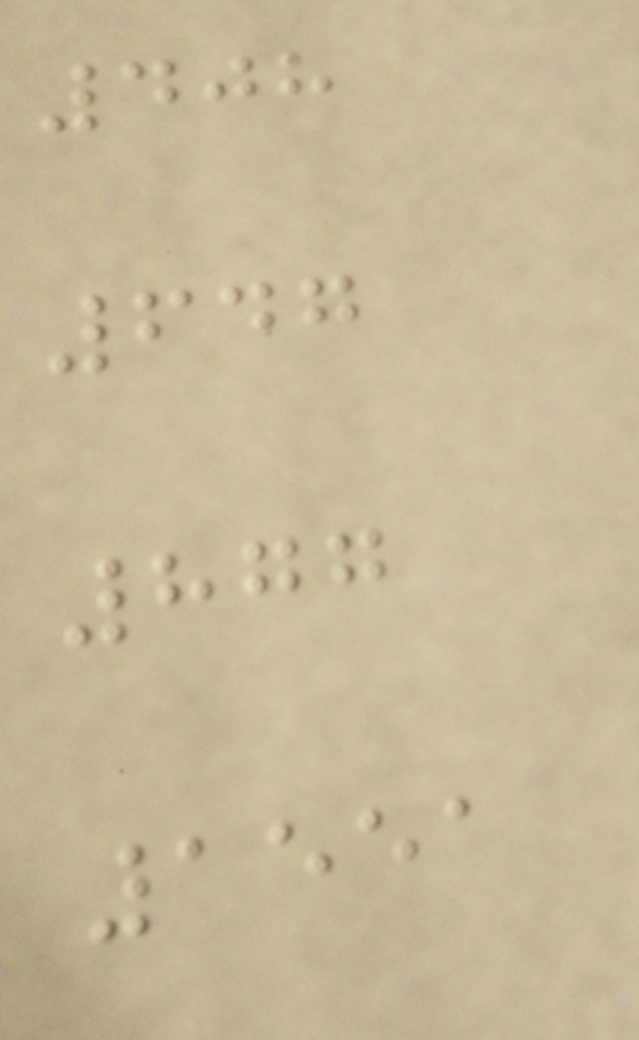408
647
877
1551
